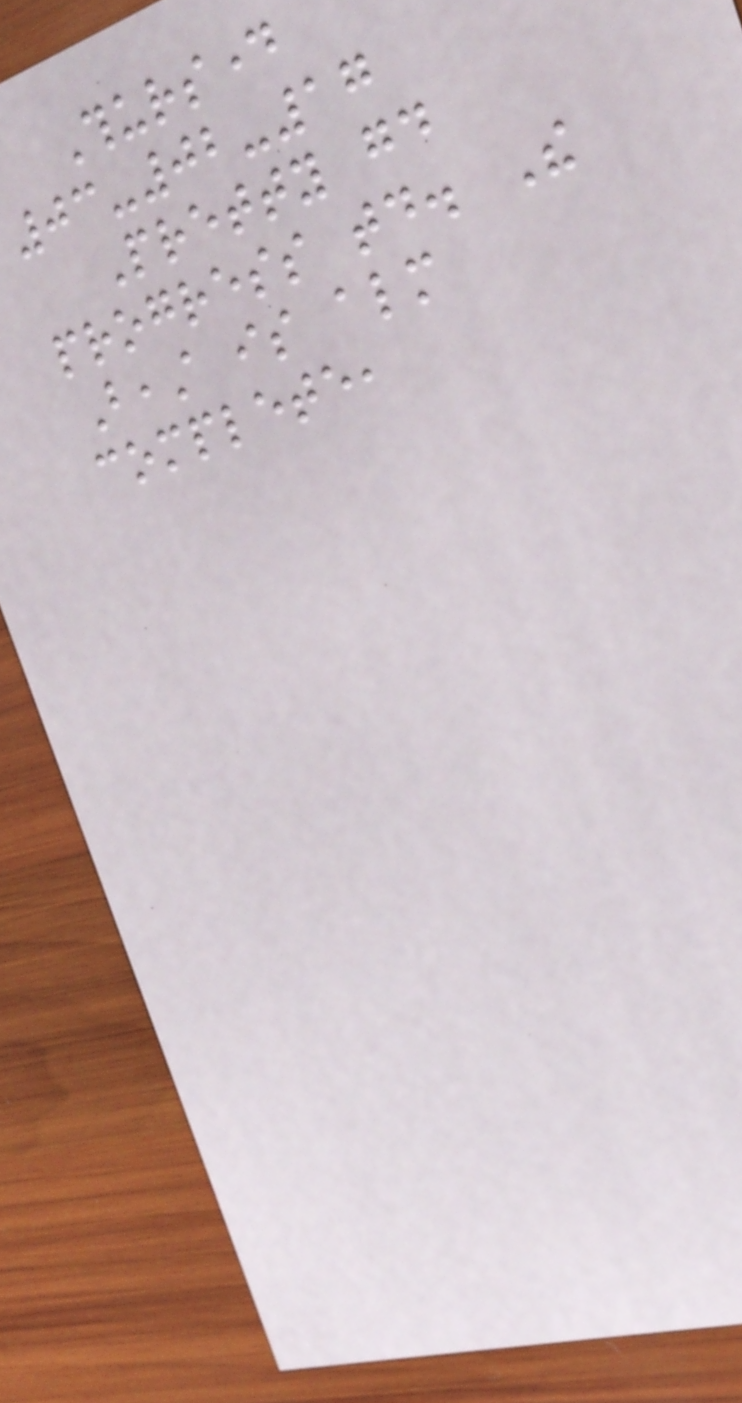Thursday
03-02-17
Pretty good
progress today. The
Beast is almost
complete,
